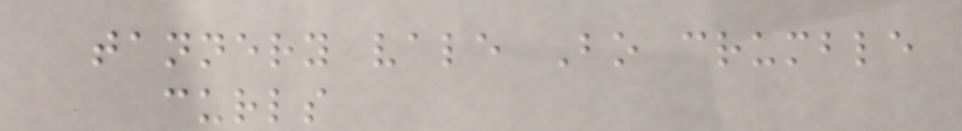tannery vale Bo crumble
curls
